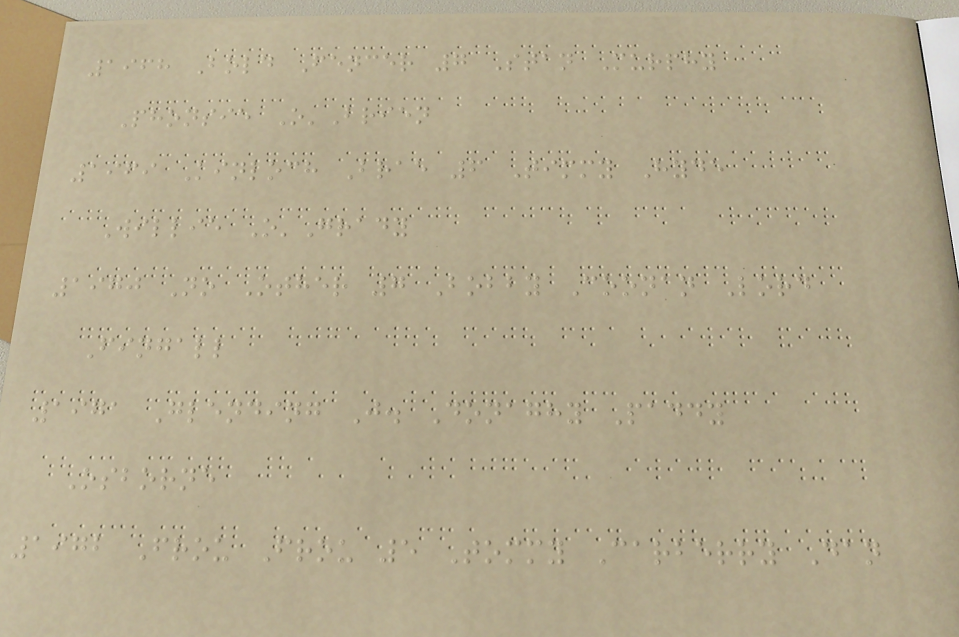1968 Bold Fencer 7 Stan Murphy
Phonsie O'Brien
1969 Kinloch Brae 6 Timmy Hyde
Willie O'Grady
1970 No Other 7 Bobby Coonan Lord
Fingall
1971 Glending J. Donaghy Paddy
Osborne
1972 Frou Frou 5 Tommy Carberry Dan
